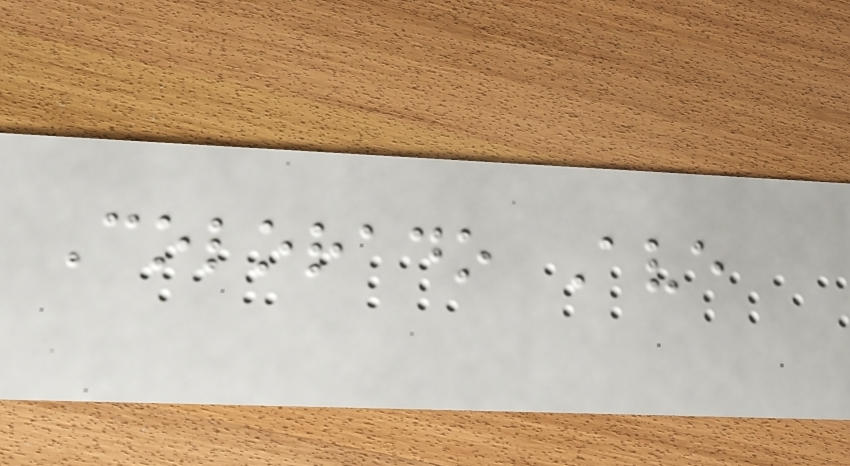Colorado Ave
